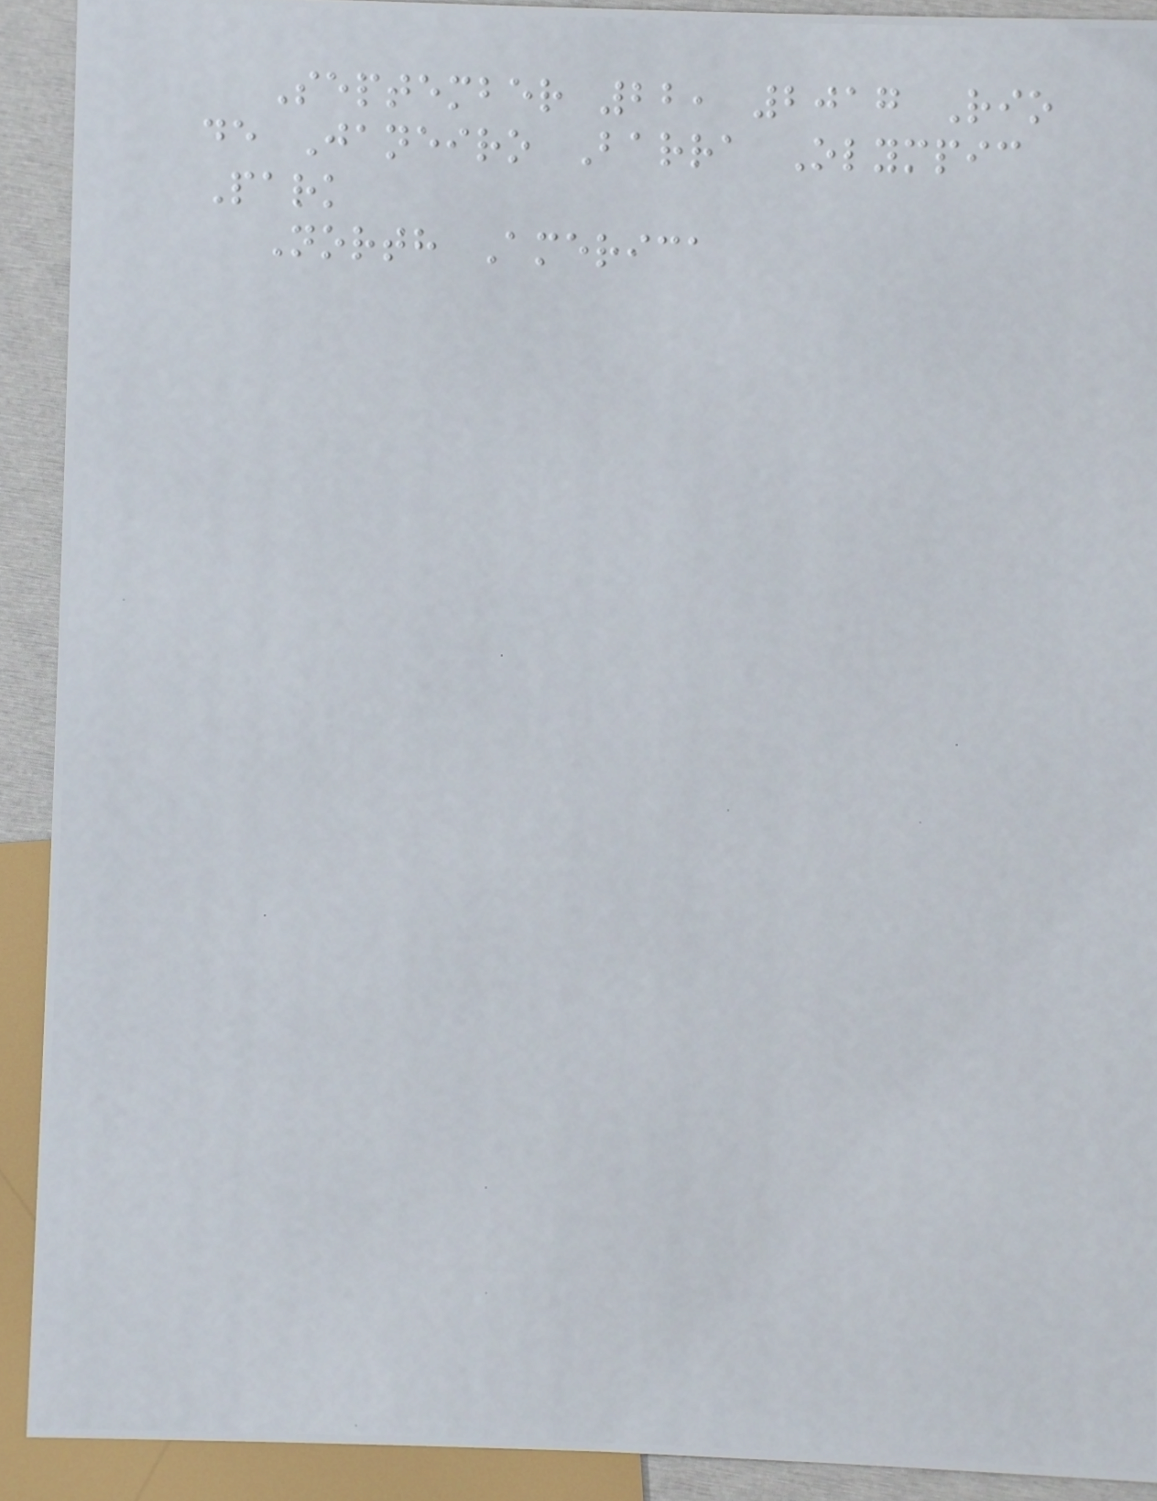September 22, 2017 Rio
de Janeiro Barra Olympic
Park
North America
